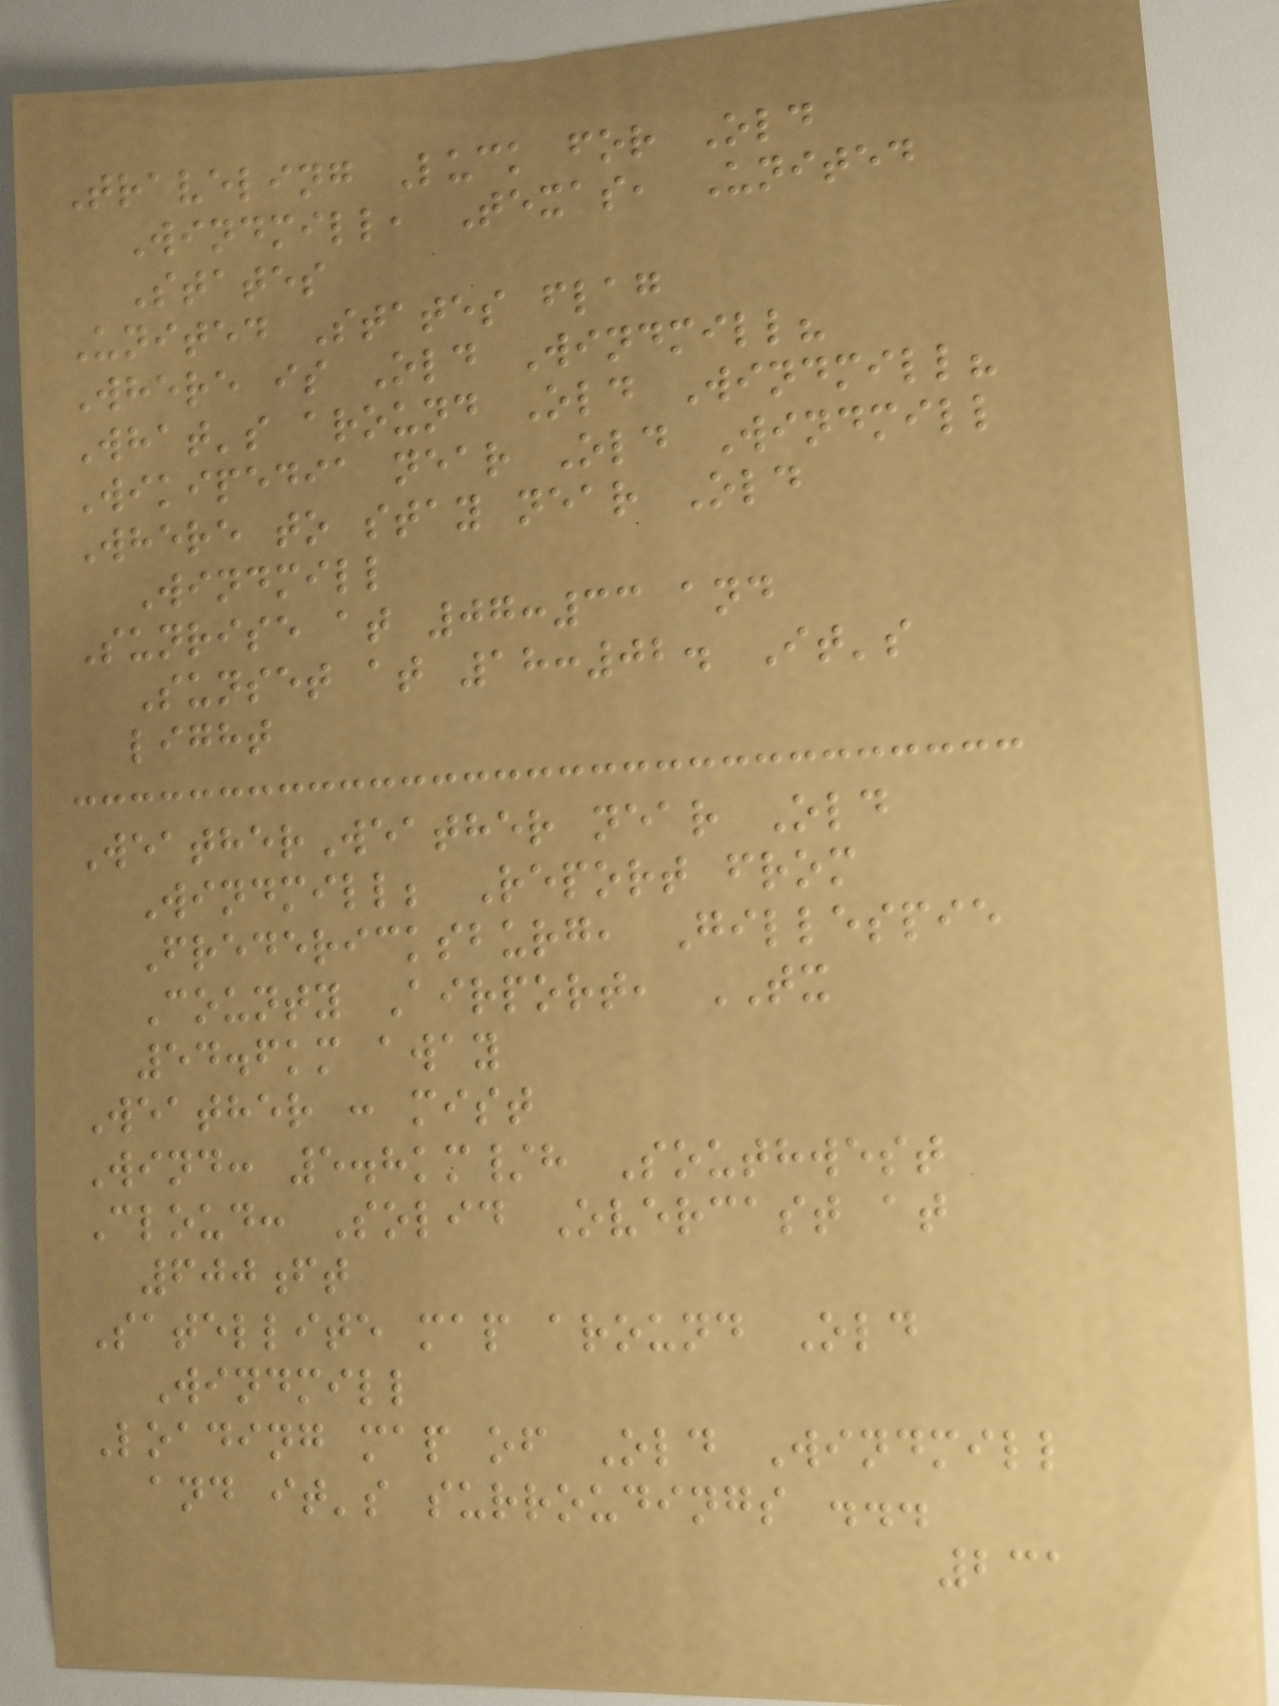Traveling Luck for Old
Windmill, Texas, United
States
United States flag
Where is Old Windmill?
What's around Old Windmill?
Wikipedia near Old Windmill
Where to stay near Old
Windmill
Sunrise at 07:33 and
Sunset at 18:02. It's
light
WeatherWeather near Old
Windmill; Report from
Fredericksburg, Gillespie
County Airport, TX
54.6km away
Weather : mist
Wind: 5.8km/h Southwest
Cloud: Solid Overcast at
600ft
Satellite map around Old
Windmill
Loading map of Old Windmill
and it's surroudings ...
231
